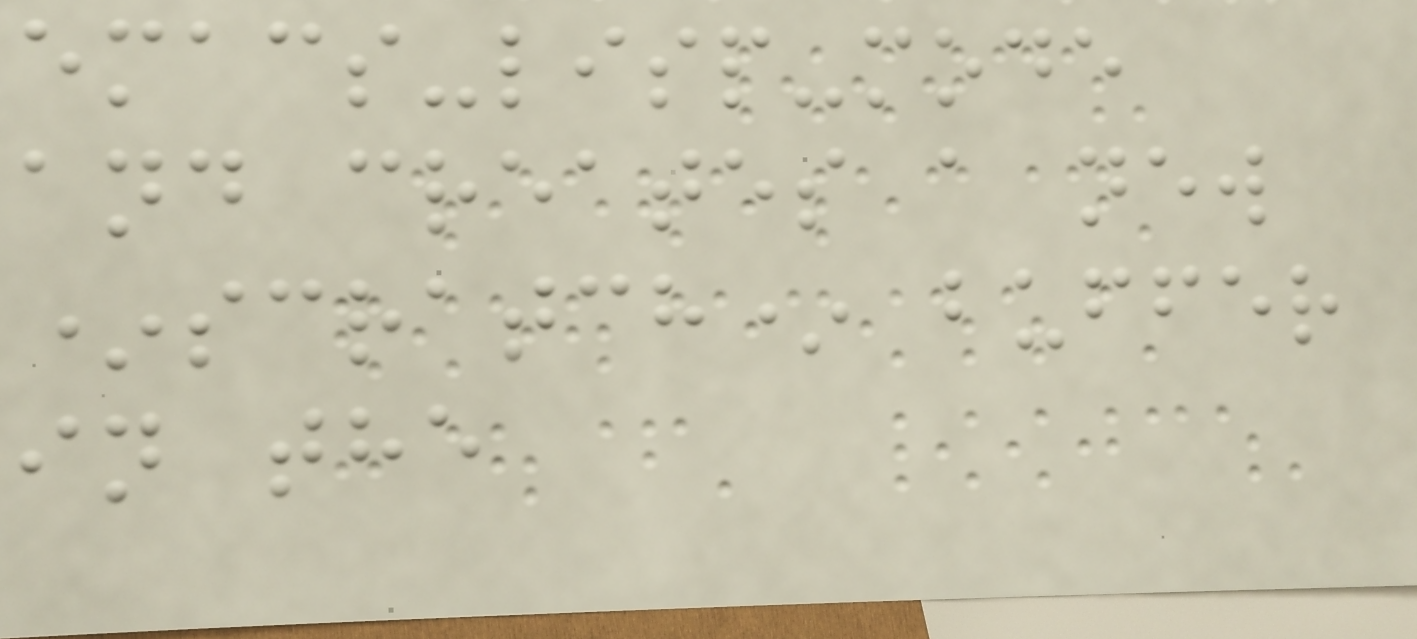emacs-lisp-mode
and creates a new
*scratch* buffer
in the
